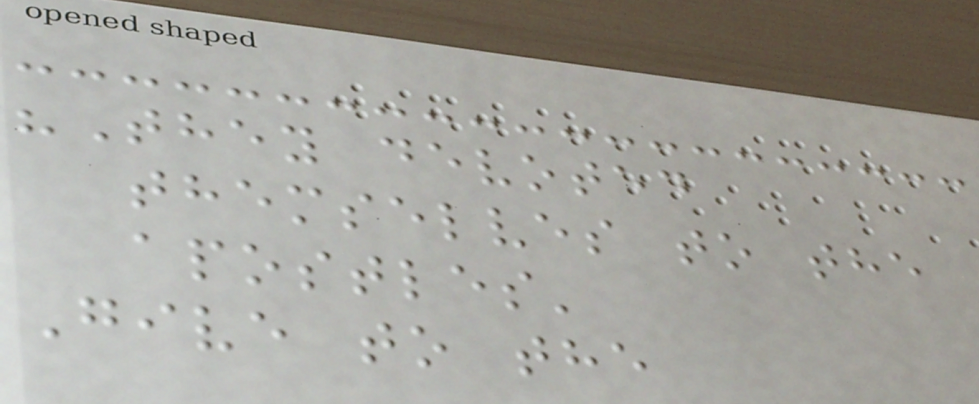"They devoted
themselves to the
apostles'
Give to the
